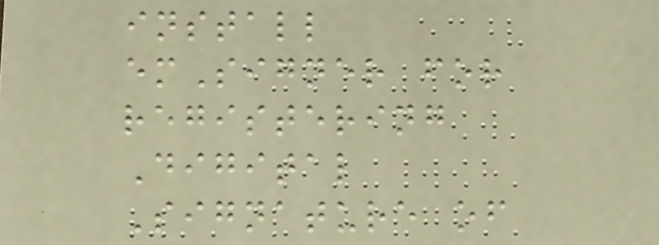install
emSigner for
registering
Digital
Signature of
